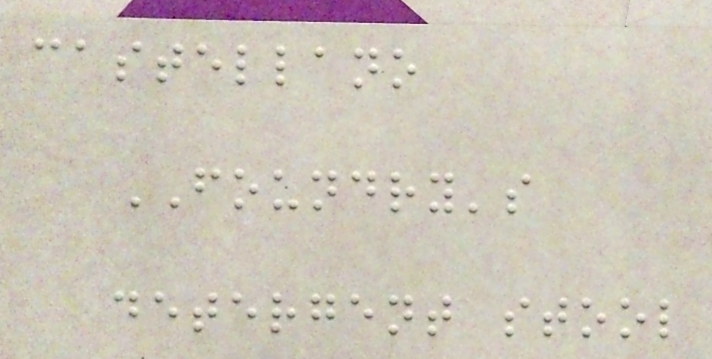castellano
FOUNDRY's
detergent stool
